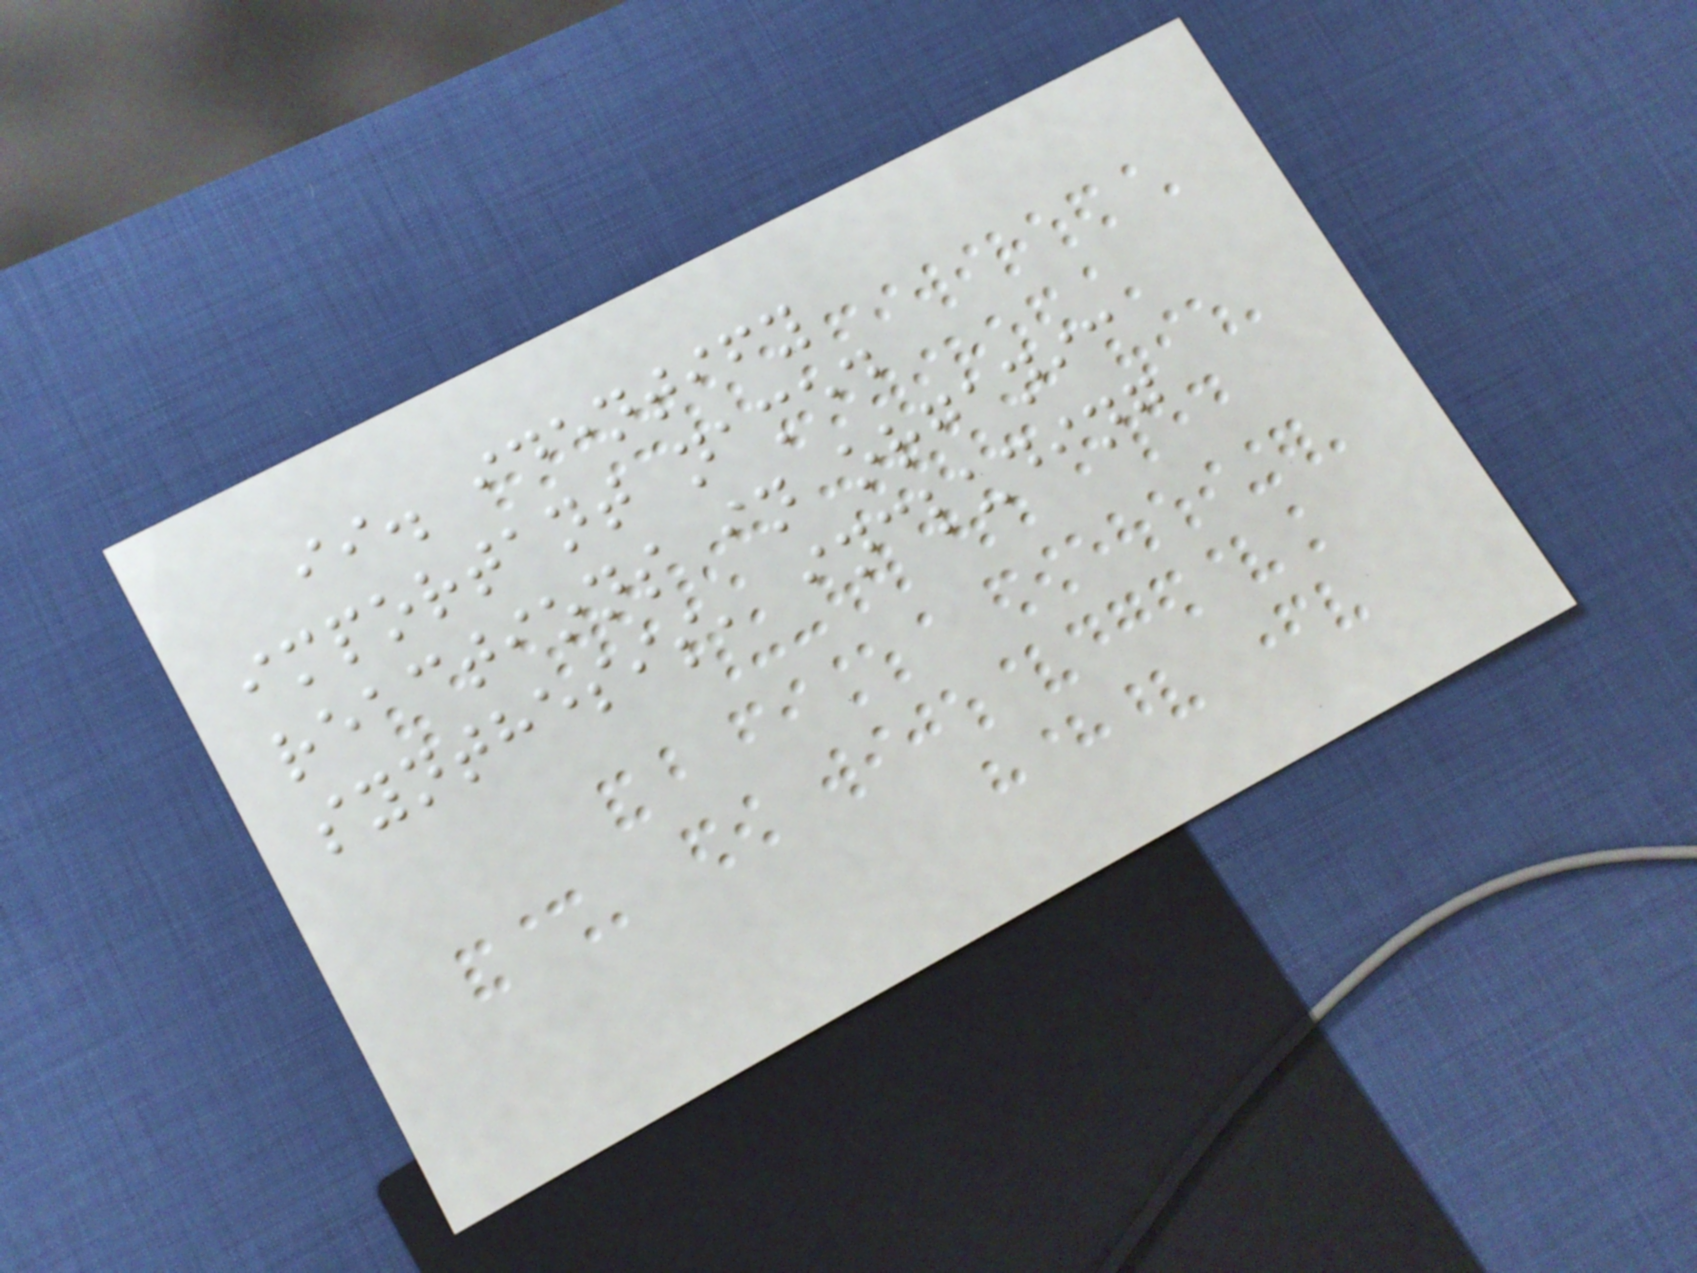ii. identify
important named
reactions in organic
synthesis, including
